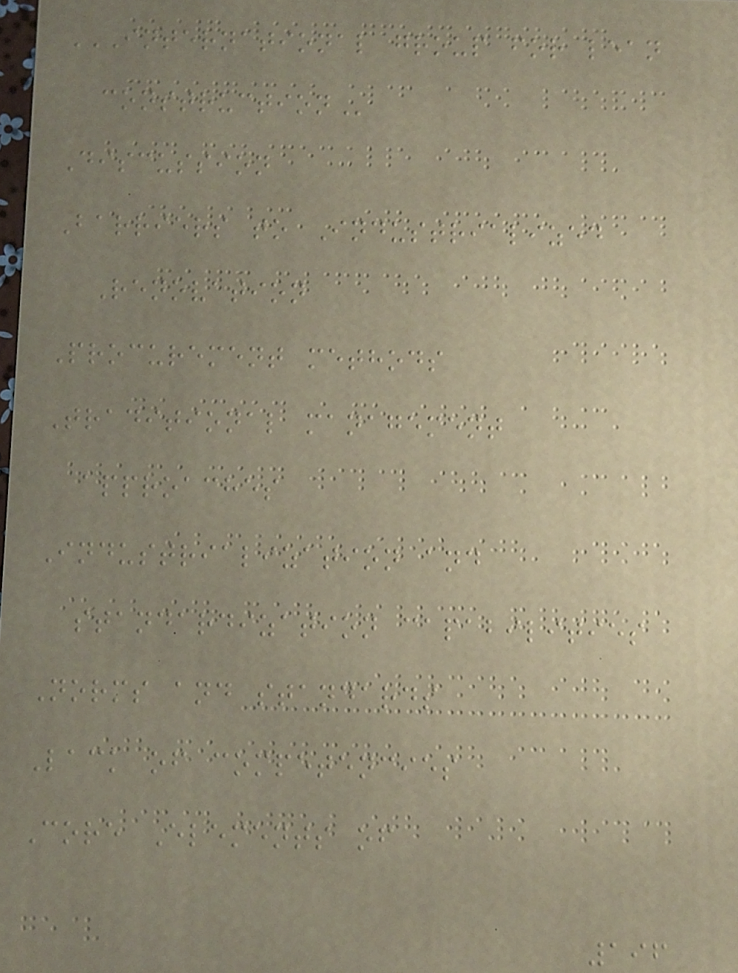INTERNATIONAL GROUP FOR LEAN
CONSTRUCTION
Discussion
Barriers to Industrialized
Renovation
Procurement methods
Traditional management
approaches
Industrialization and
standardization capabilities
Norms and standards
Lack of competencies
Core Elements of
196
